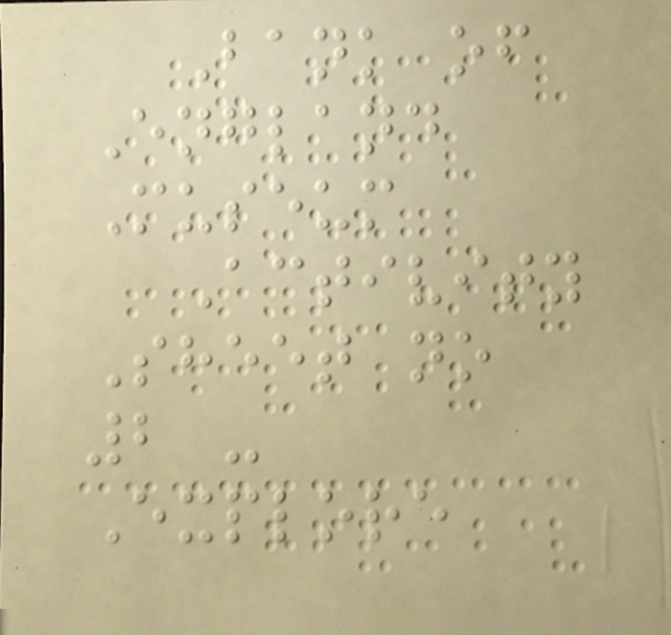Bank of
England
Museum
Activity
Sheet no
2 -
Explore
